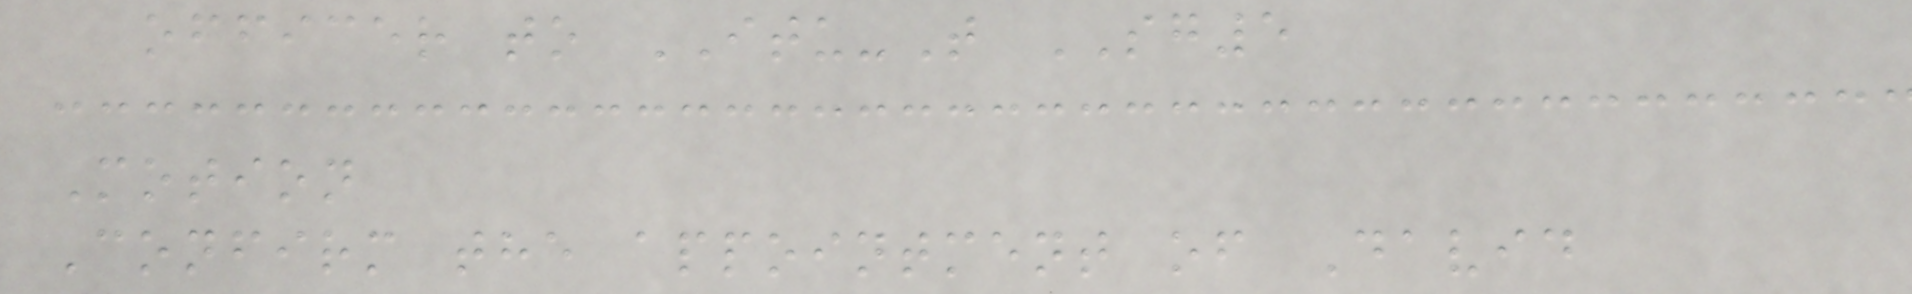officer to ITU-T SG5
Motion
Confirm the appointment of David
